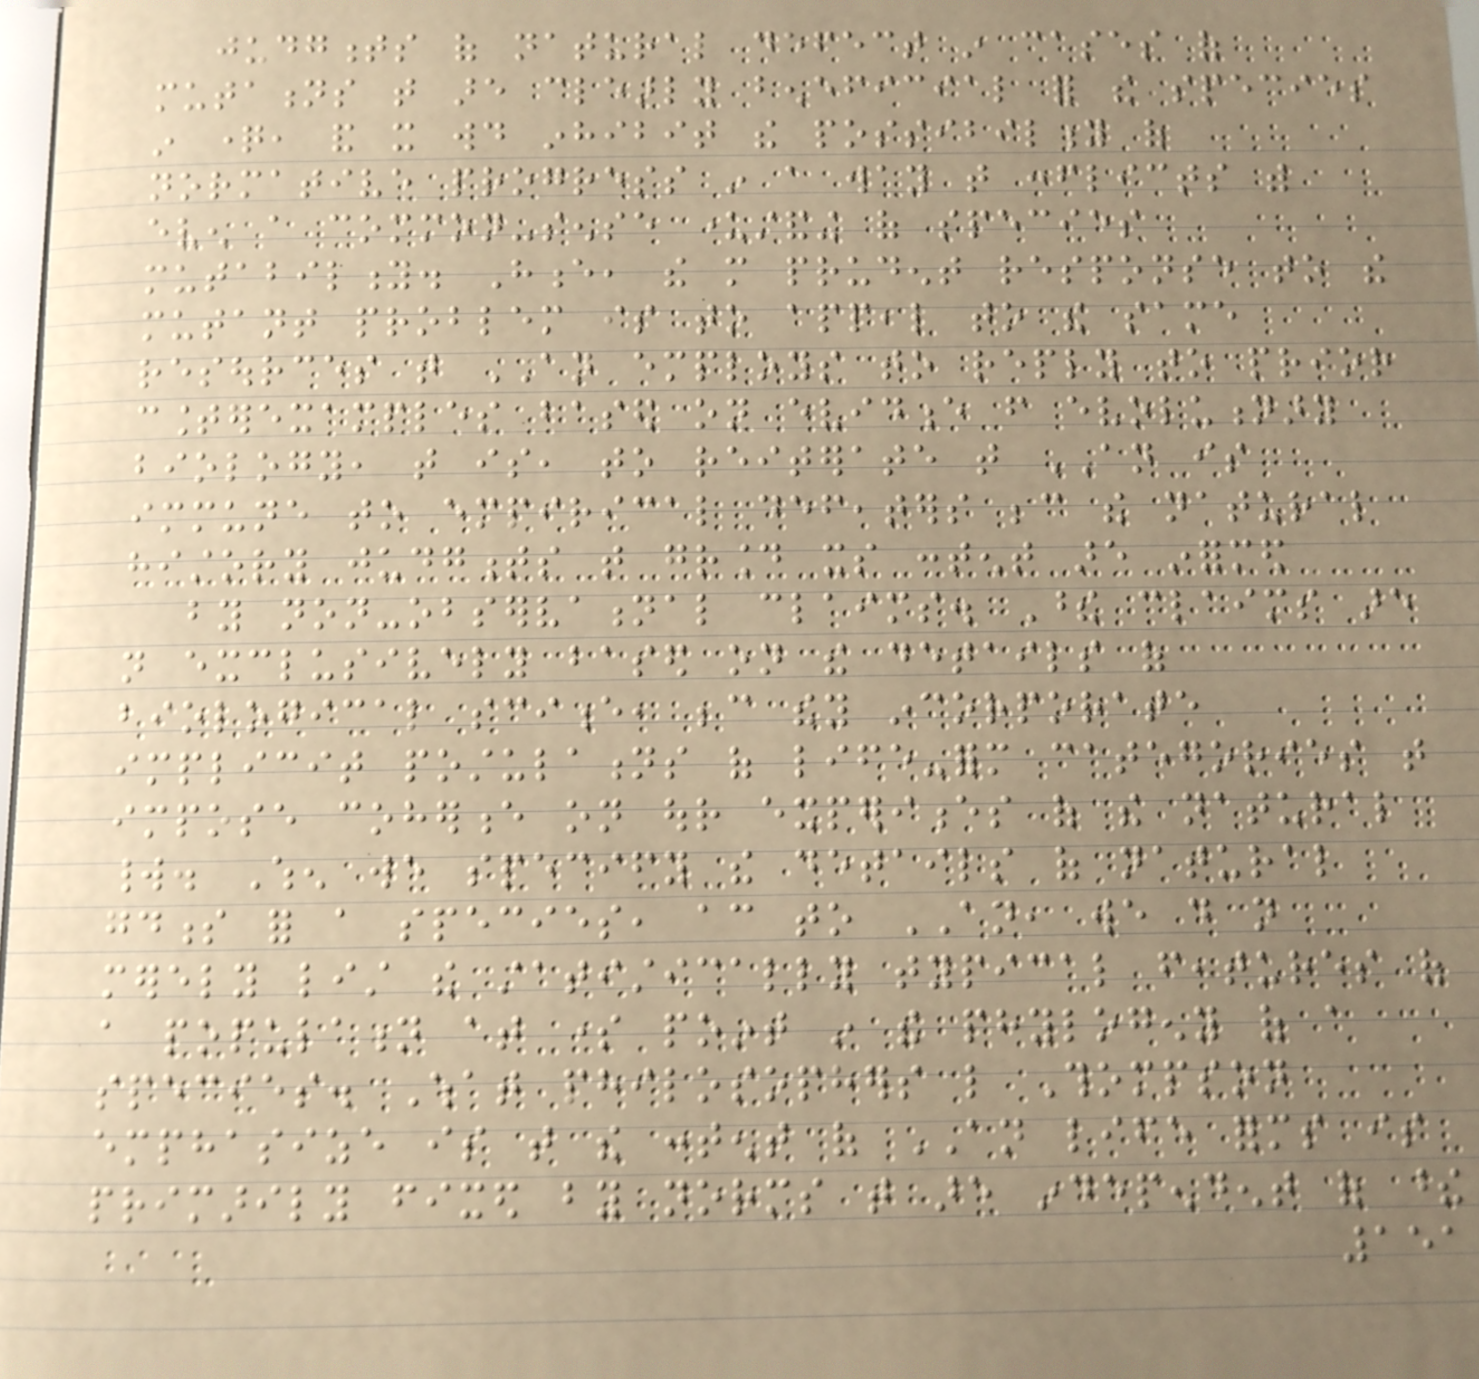judgments of natural defect in cases of
mutations that are clearly beneficial for the species
in question, and it would inhibit the possibility of
normative progress in a way that conflicts with
even a common-sense understanding of species
mutability. Hence, the more prudent response to the
mutant problem is to appeal to the same
resources that AN employs to reply to prior
counterexamples based on evidence from evolutionary
biology, that is, to reiterate that AN is
immune to empirical defeaters because the natural
history judgments that ground its content are informed
by non-observational claims. These claims are
not exclusively based on the details of
biological science, because they incorporate
implicit postulations of life-form categories that
impose coherence on our experiences of the natural
world. When we specify the details of natural
goodness for a species, according to AN, we do not
merely list the statistically typical features of
a population at some point in the phylogeny of a
species. What philosophers like Thompson
emphasize is that the content of AN life forms is
primarily fixed by norms that are independent of these
151
